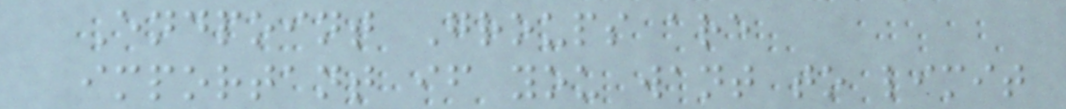Endpoint Groups are
important if you want to limit
